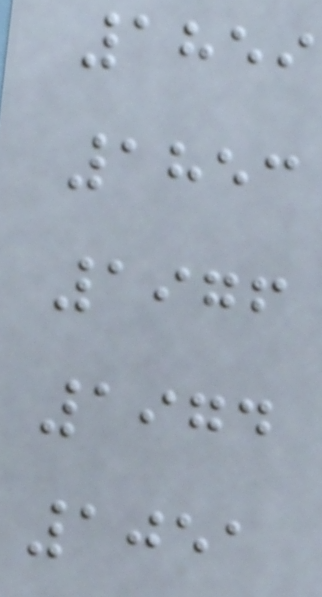1859
1853
1976
1974
1051
